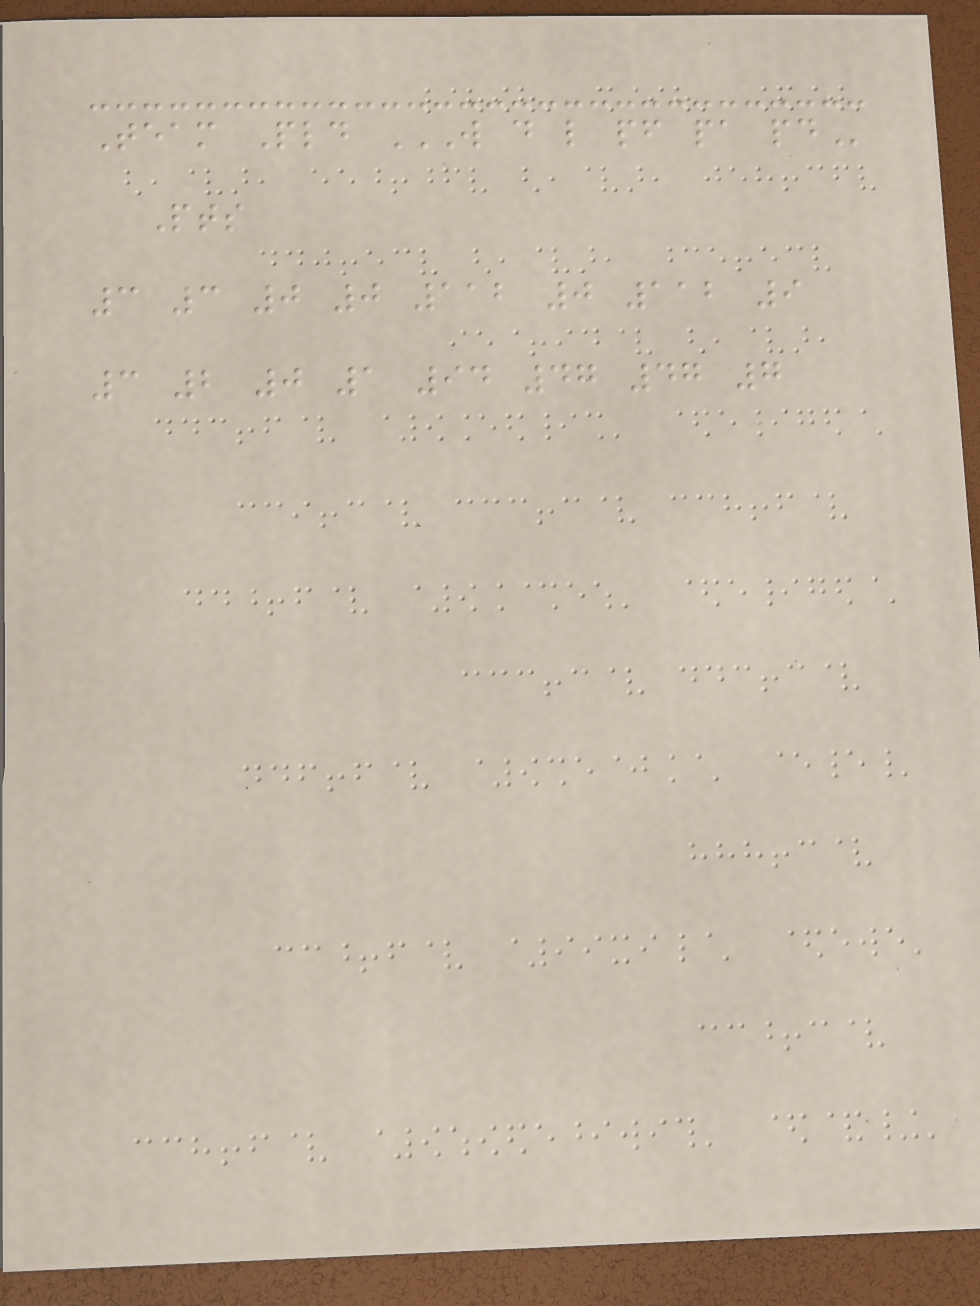Team Pld W D L PF PA PD
Pts
3 3 0 0 112 0 112 9
3 2 0 1 94 47 47 7
